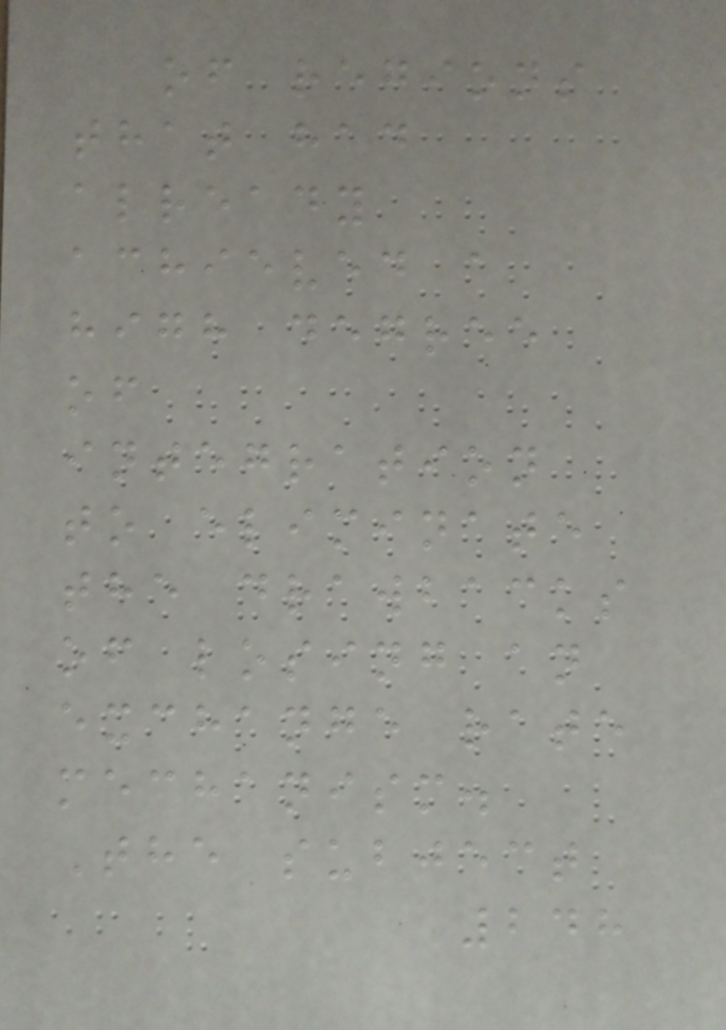of regions
that had
already
achieved a
high degree
of
integration
to eliminate
the drawbacks
of losing an
exchange rate
mechanism.
The subject
248
